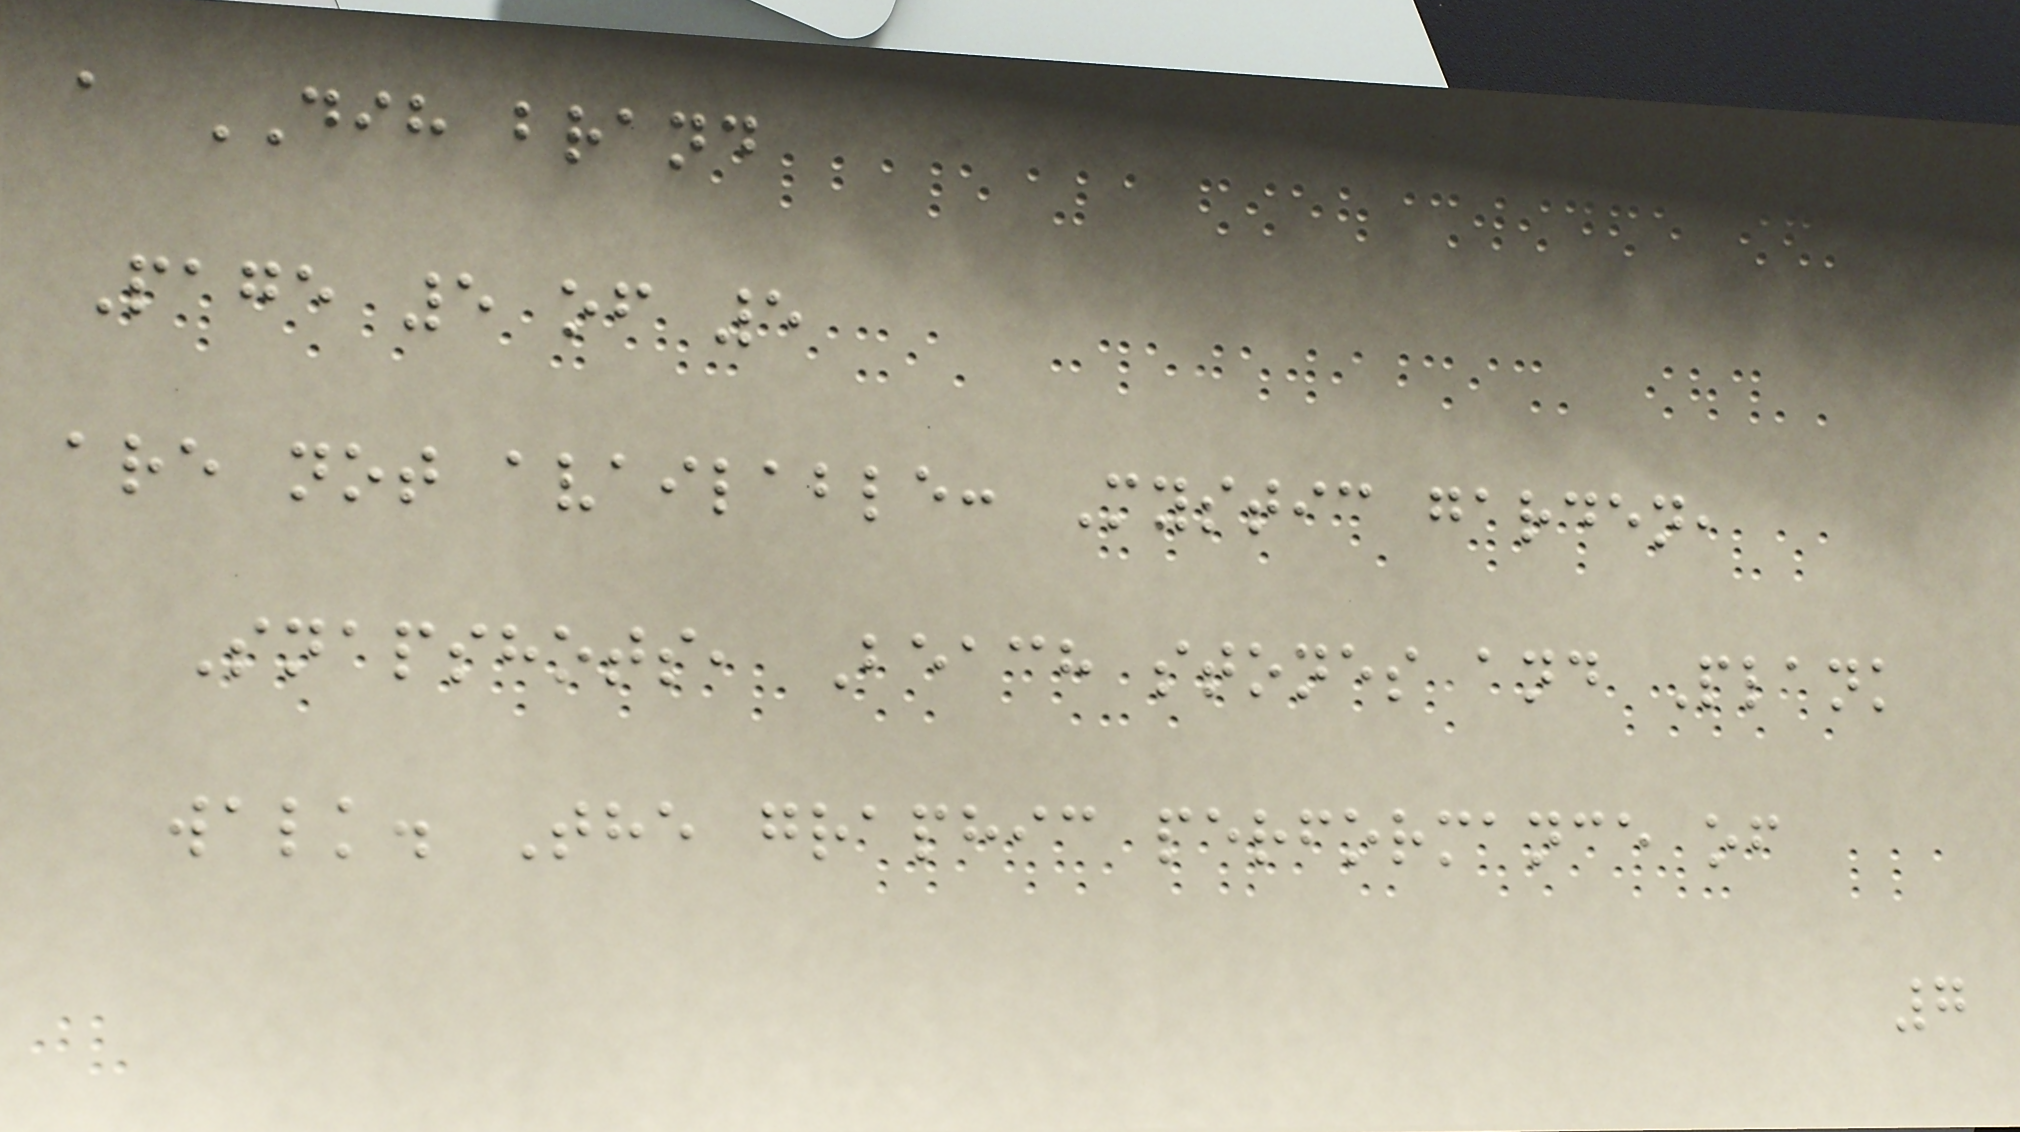a DIH brand
Page 5 of 5
are not available: Mystic garden,
Snapshots, Beach stones and Plank
walk. The graphic performance of
7
